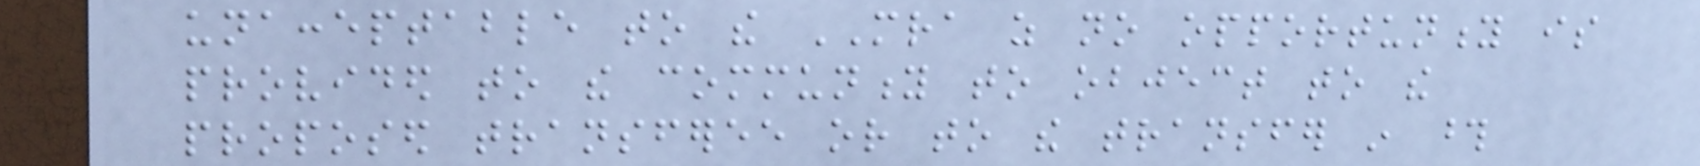unacceptable to the MRA as no opportunity is
provided to the community to object to the
proposed transferee or to the transfer in those
